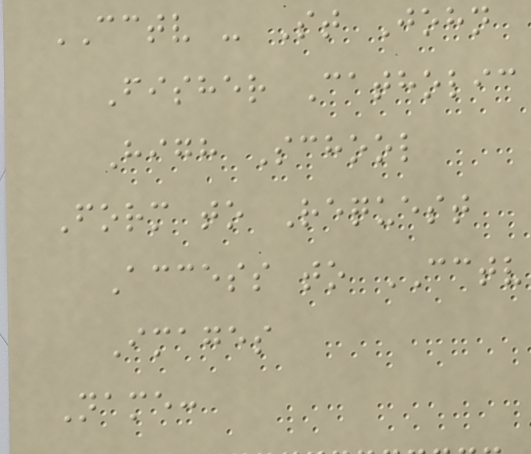CCTV - St John
Fisher Catholic
High School
Form to Request
Access to CCTV
Images
Name:
